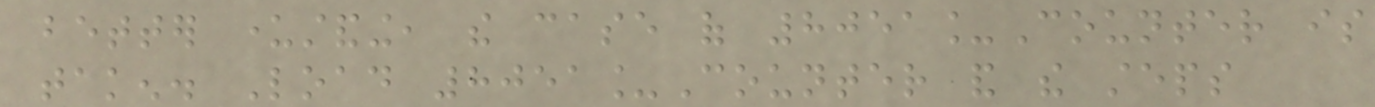better understanding, the case of 8051_Counter is
taken. Load 8051_Counter and the steps
